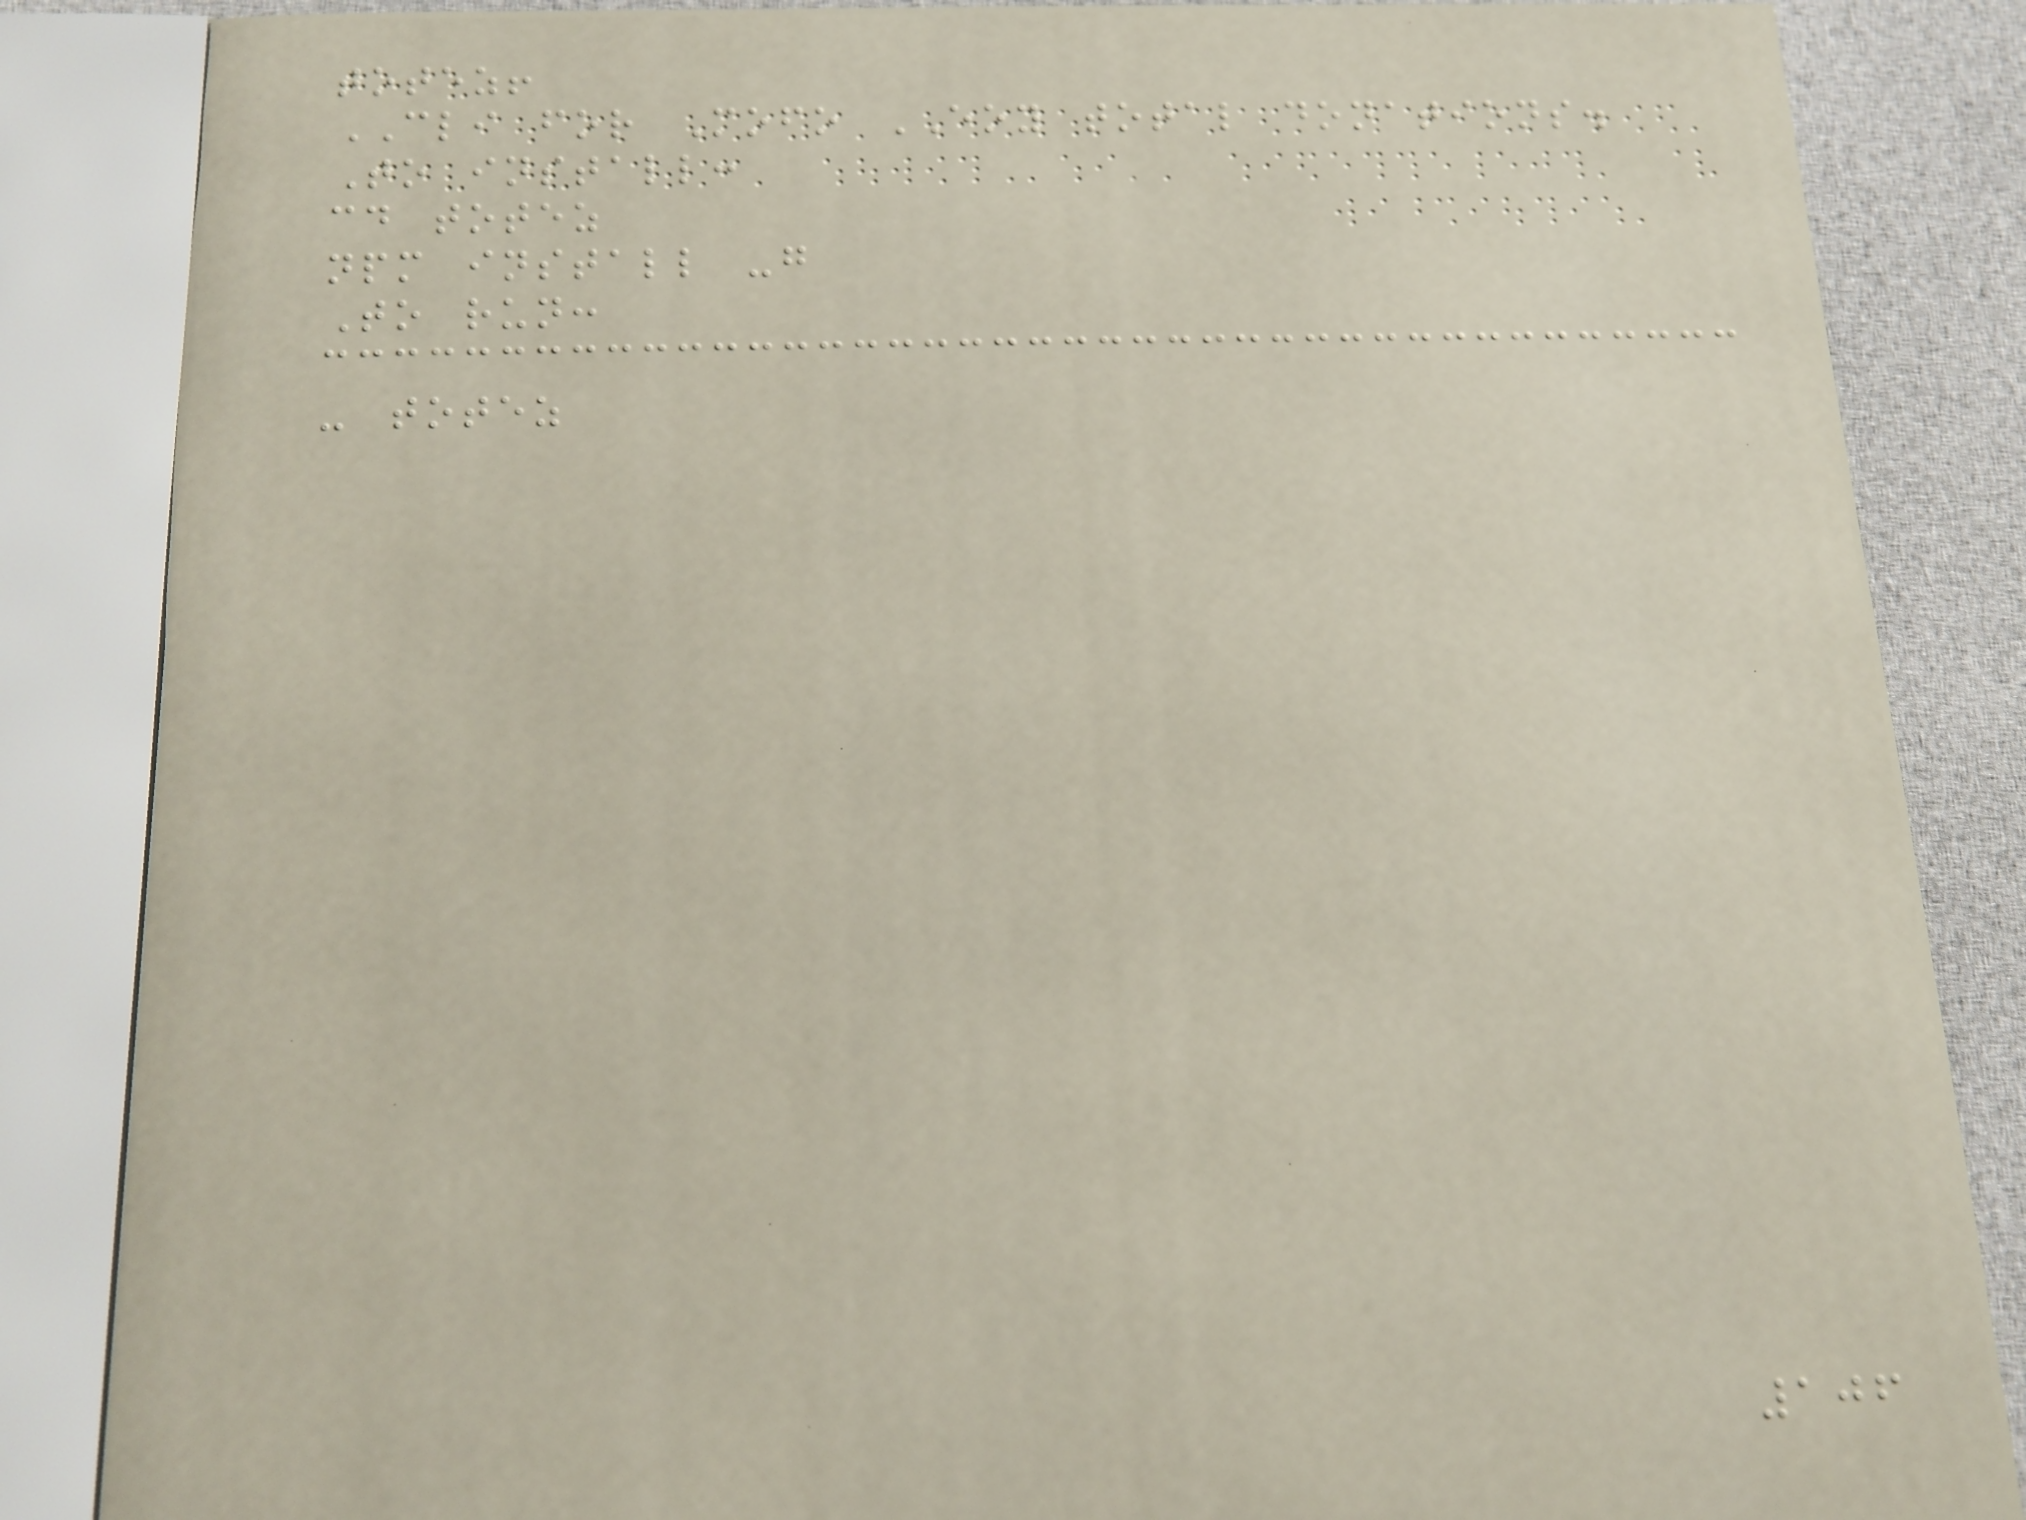totez!
CLI for Mofo EOY total donations.
To install:
cd totez
npm install -g
To run:
- totez
106
